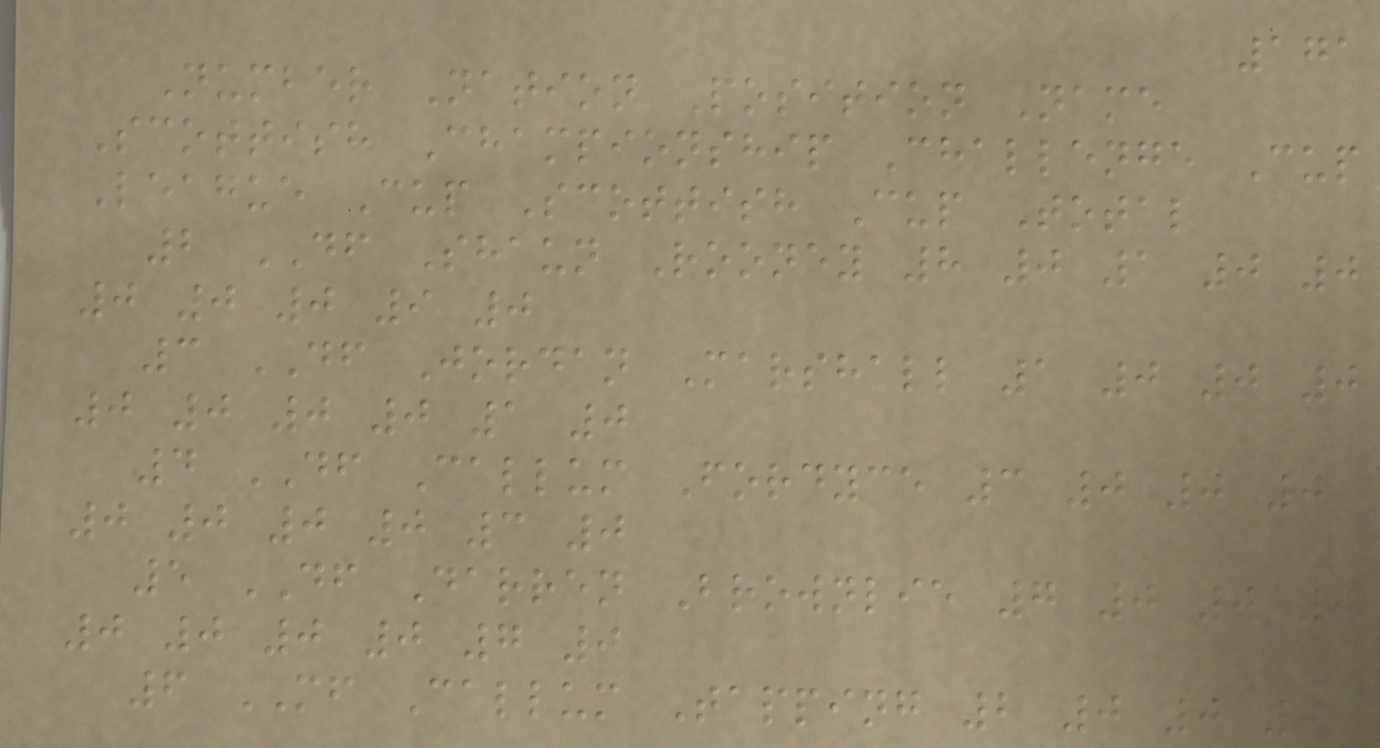171
Number Nation Position Name
Scottish Championship Challenge Cup
League Cup Scottish Cup Total
2 DF Shaun Rooney 8 0 1 0 0
0 0 0 9 0
3 DF Jordan Marshall 1 0 0 0
0 0 0 0 1 0
4 DF Callum Fordyce 3 0 0 0
0 0 0 0 3 0
5 DF Darren Brownlie 7 0 0 0
0 0 0 0 7 0
6 MF Callum Tapping 2 0 0 0
